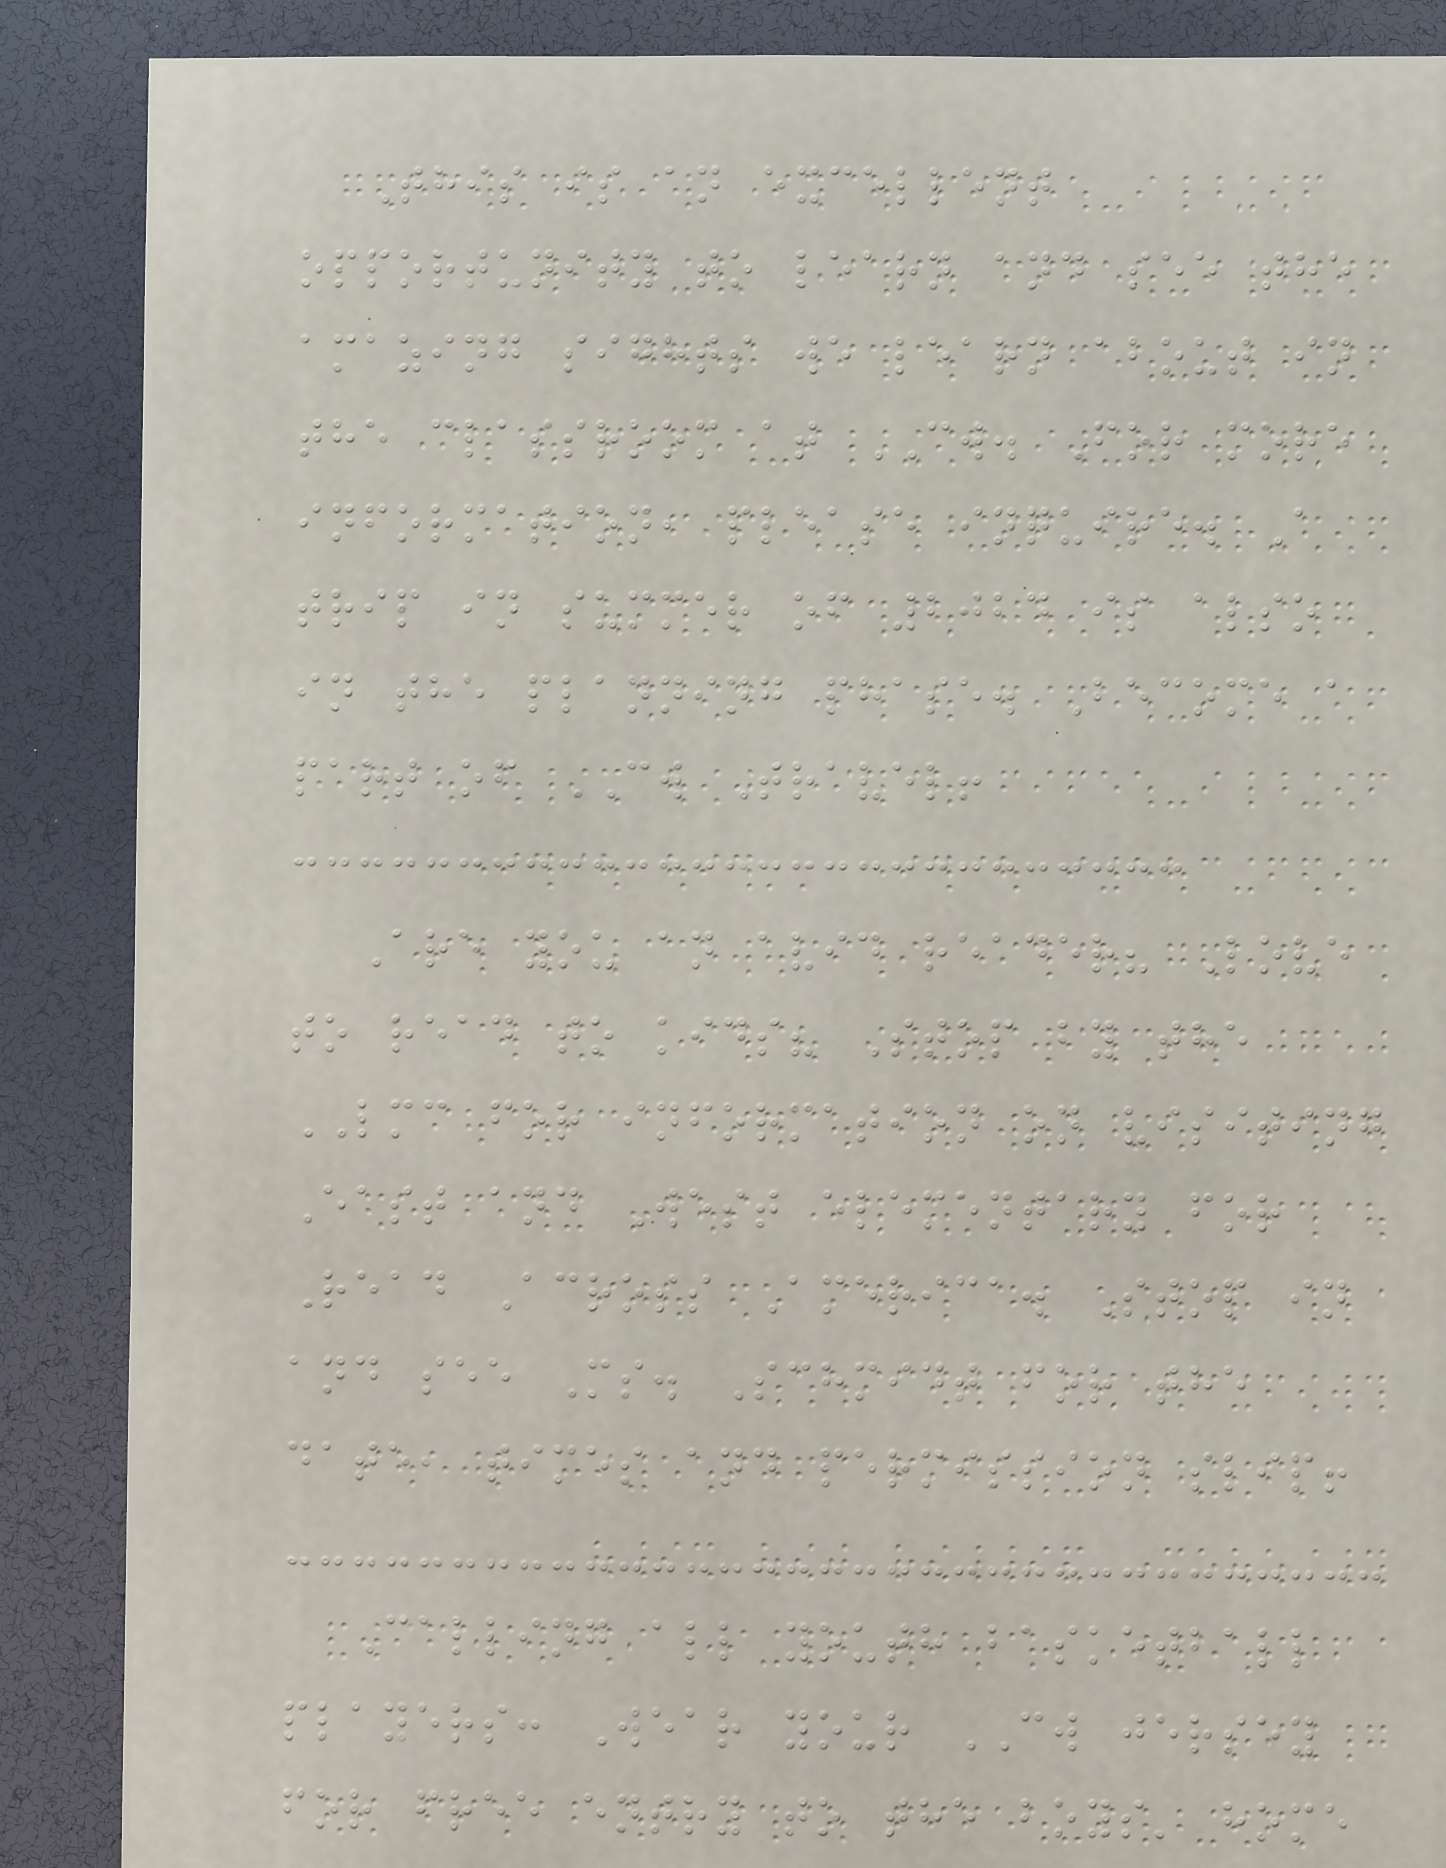This is an excellent
opportunity to learn and see the
amazing sights we learn about in
the classroom at CW. For more
information, please inquire. A
trip in summer of 2024 is also
in the planning phase. Become a
part of CW Travel!
Are you an avid reader? Love
to read to kids? Stop by the
LMC for information on visiting
East and West elementary for
Read Across America. Stop in
and see Ms. Schmidt for the
date, times and permission slip!
Calling all youth basketball
players: Wear your CW jersey
for free entry to the boys' home
